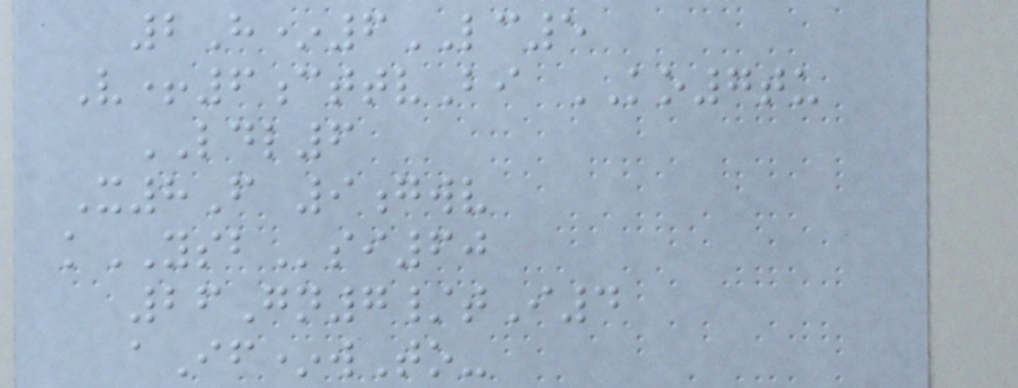2H*6LC5
V+6cttvBi KO7tu
LDL6
X8F 9gwv
kYSBsi60
26Gn7/tI4
aIf*wTo-
